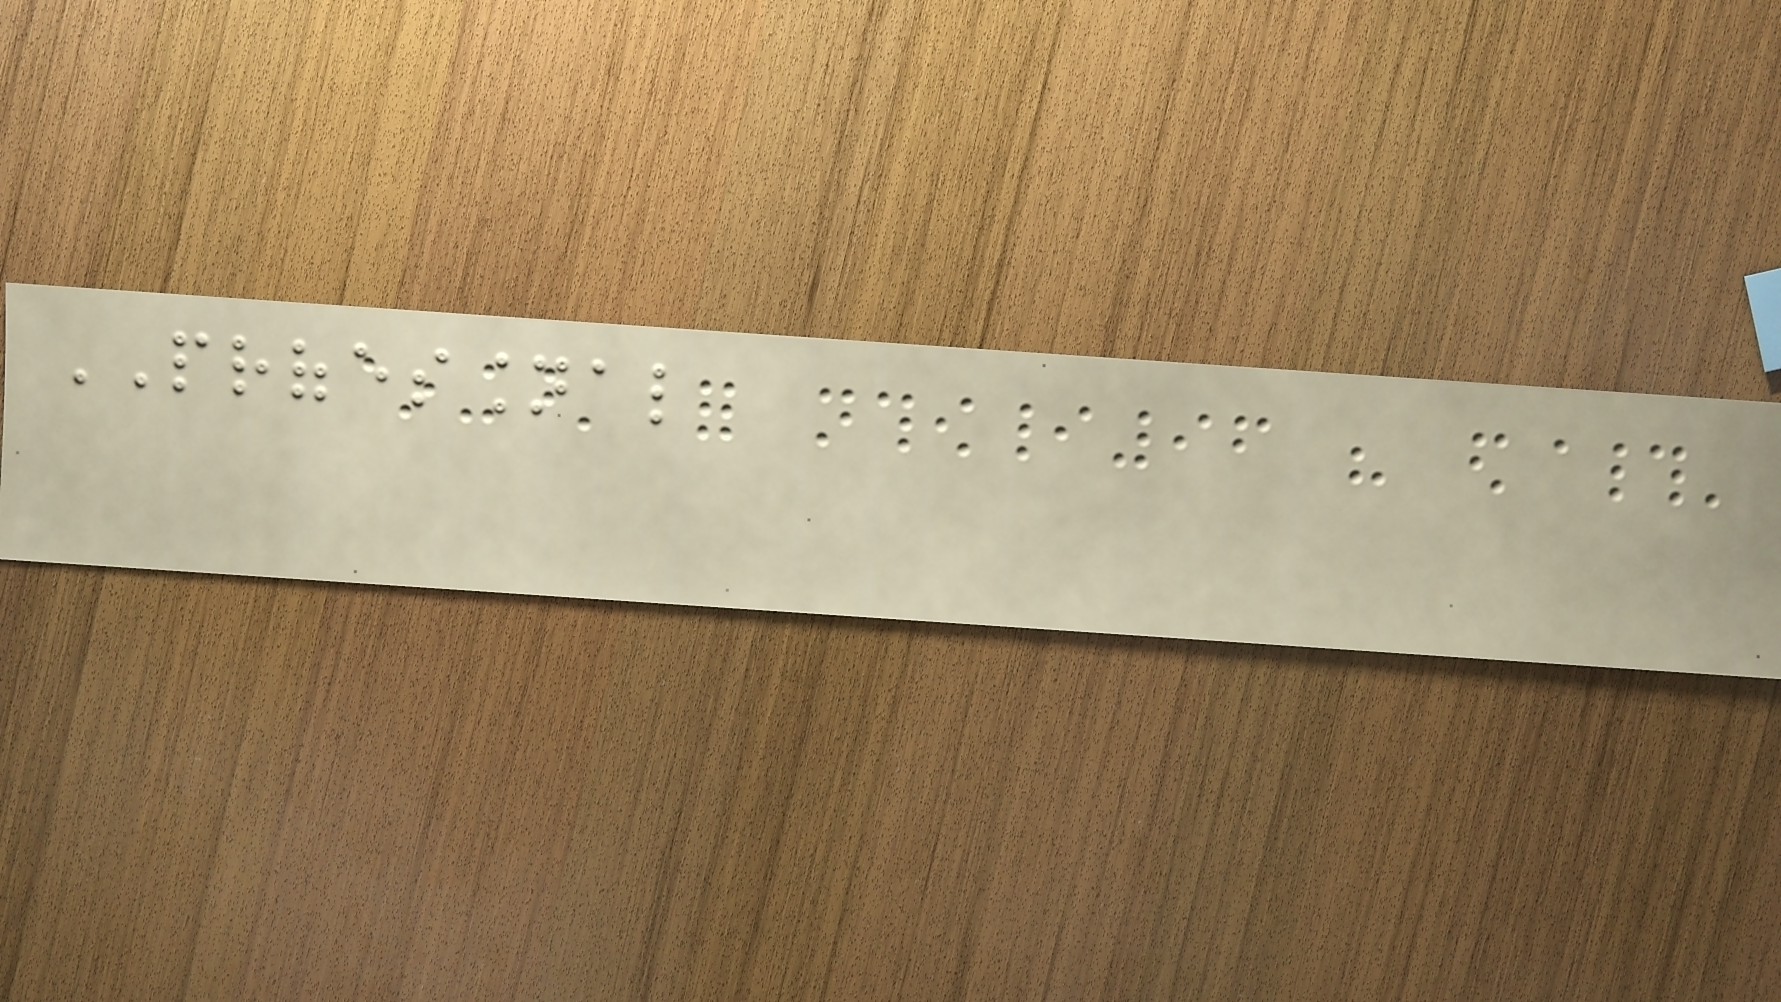PROFESSIONAL
